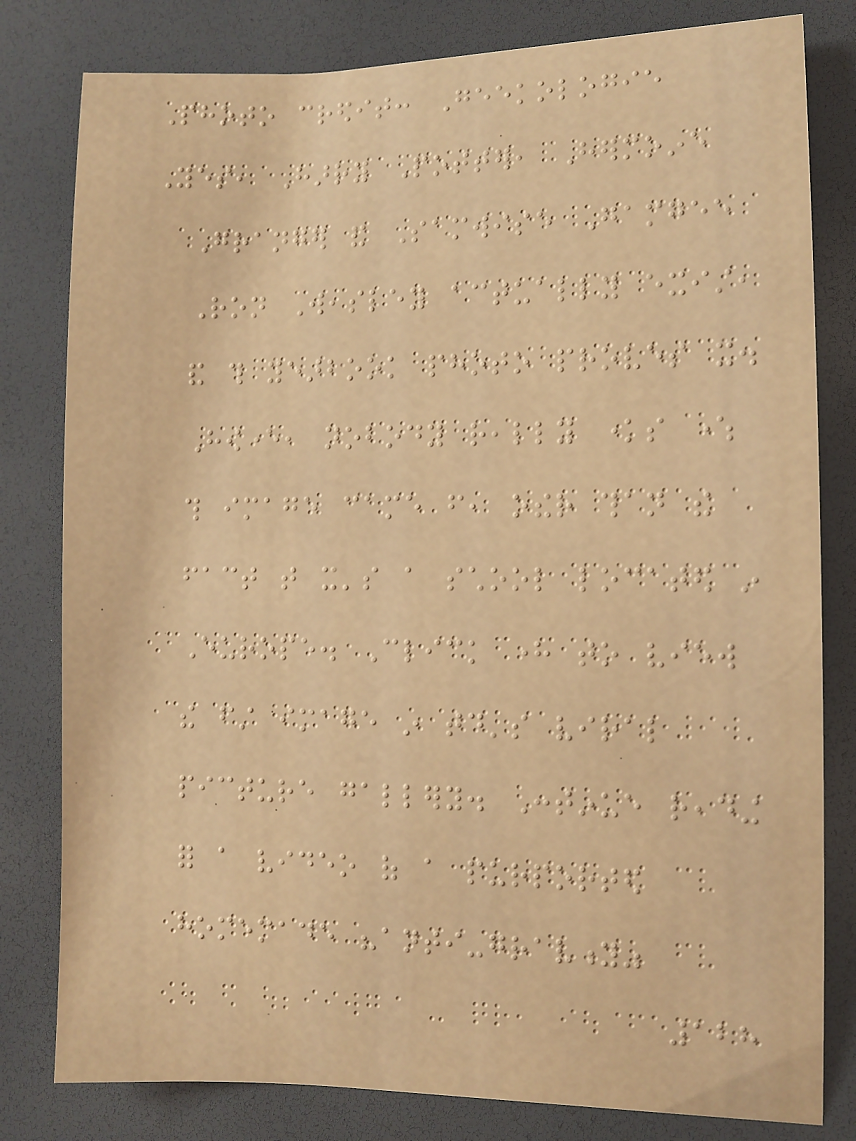Photo credit: Geekologie
Yes, Harry Potter, Hermoine
Granger and Samwise Gamgee
Ron Weasley actually exist,
and this yearbook photo proves it.
However, nobody really knows where
this image came from, other than the
fact that it's a school located in
Europe. Click here to view
the first image in today's viral
picture gallery. Continue reading
for a video of a purported
homemade "anti-gravity"
128
